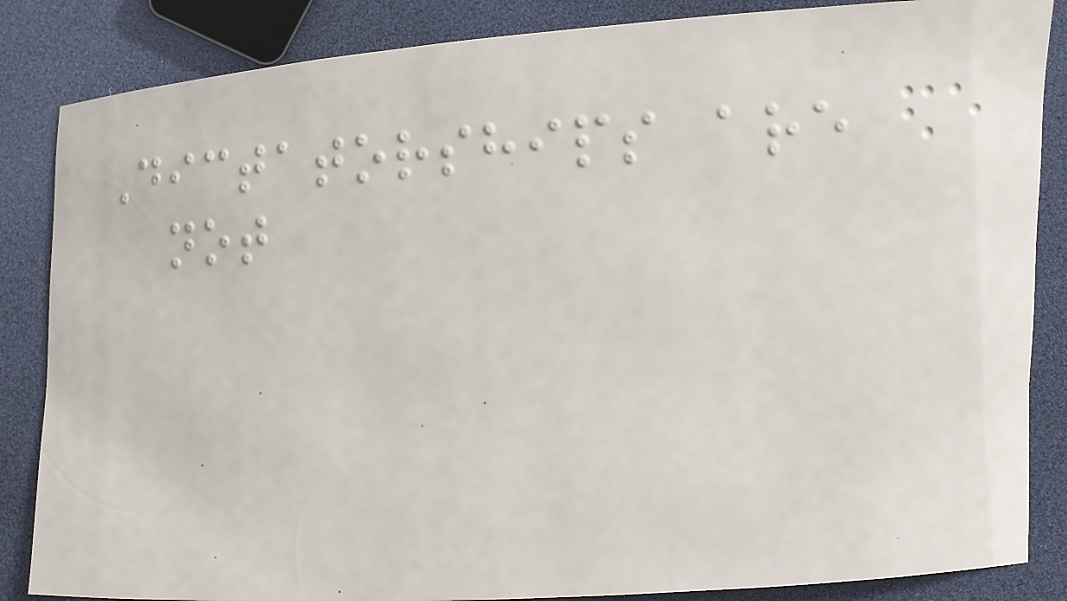Dictatorships are
not
